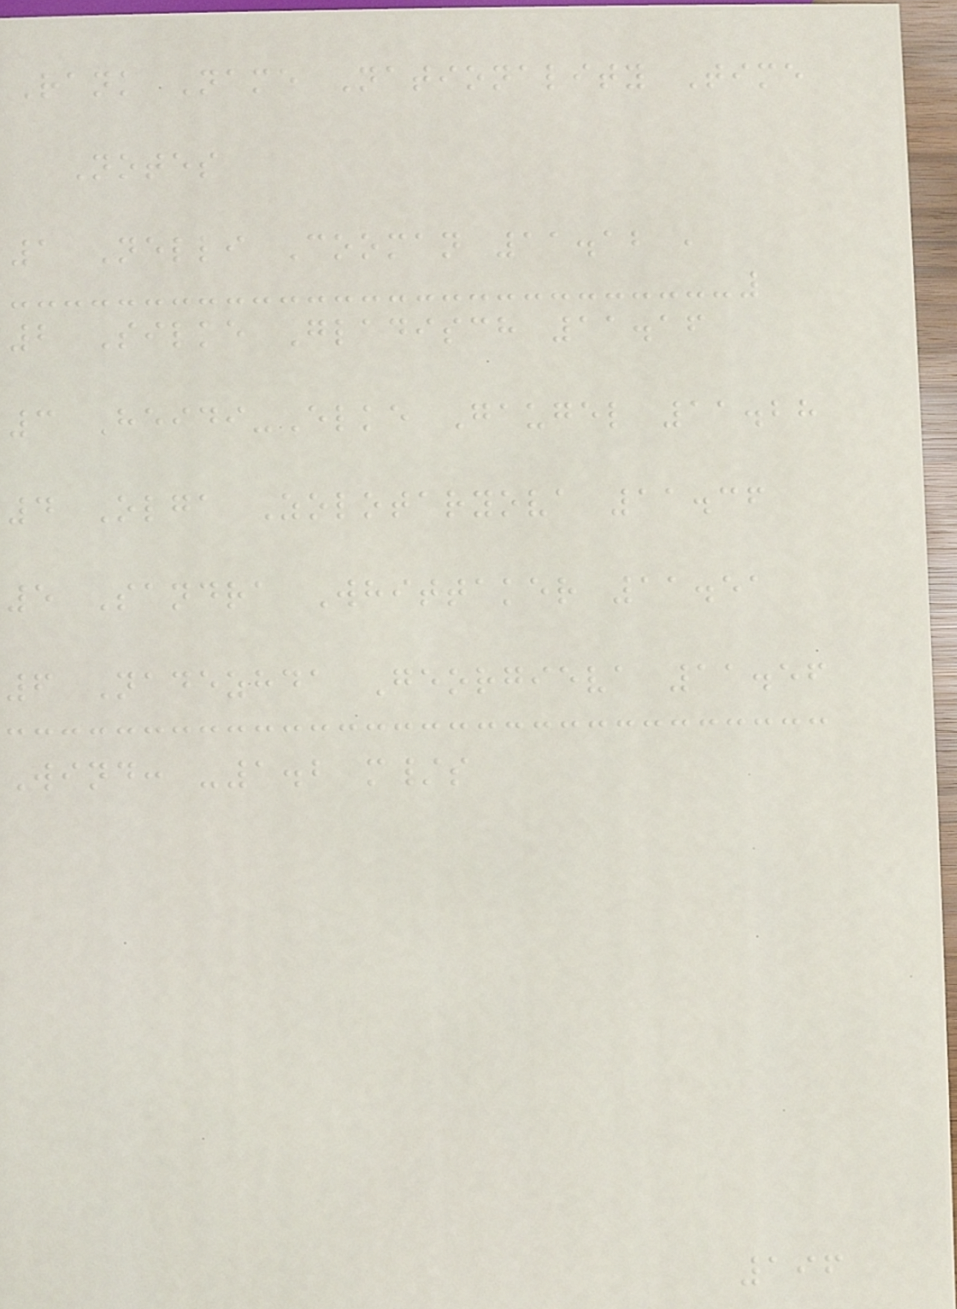Rank Name Nationality Time
Notes
1 Nelli Cooman 11.12 ,
2 Silke Gladisch 11.16
3 Heidi-Elke Gaugel 11.28
4 Olga Zolotaryova 11.36
5 Sandra Whittaker 11.51
6 Nadezhda Georgieva 11.56
Wind: -1.2 m/s
196
